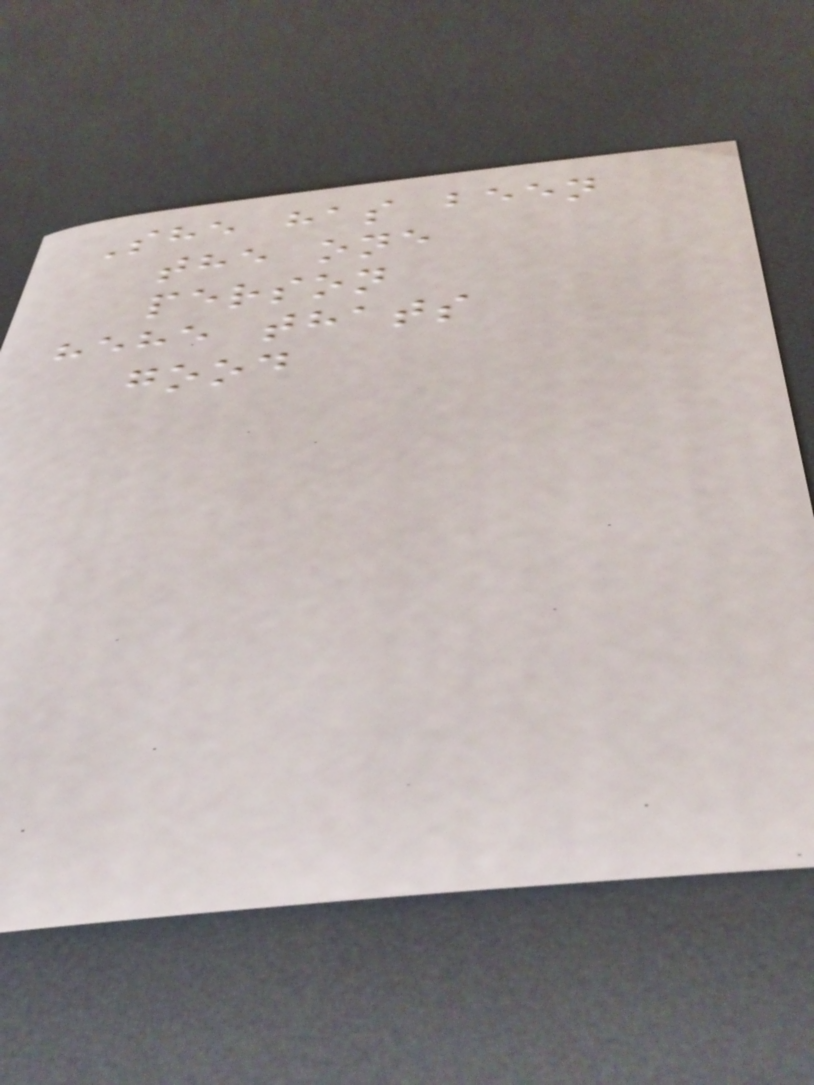She has been
the one
person
hehe thats
good
